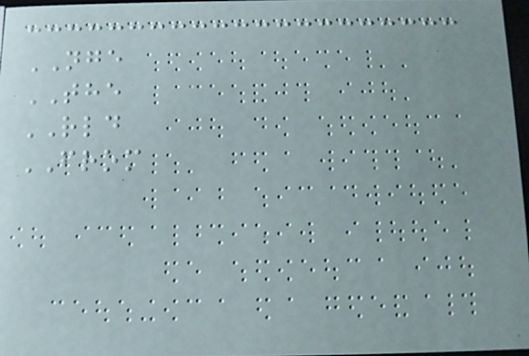NGE
THE
RLD
FROM
